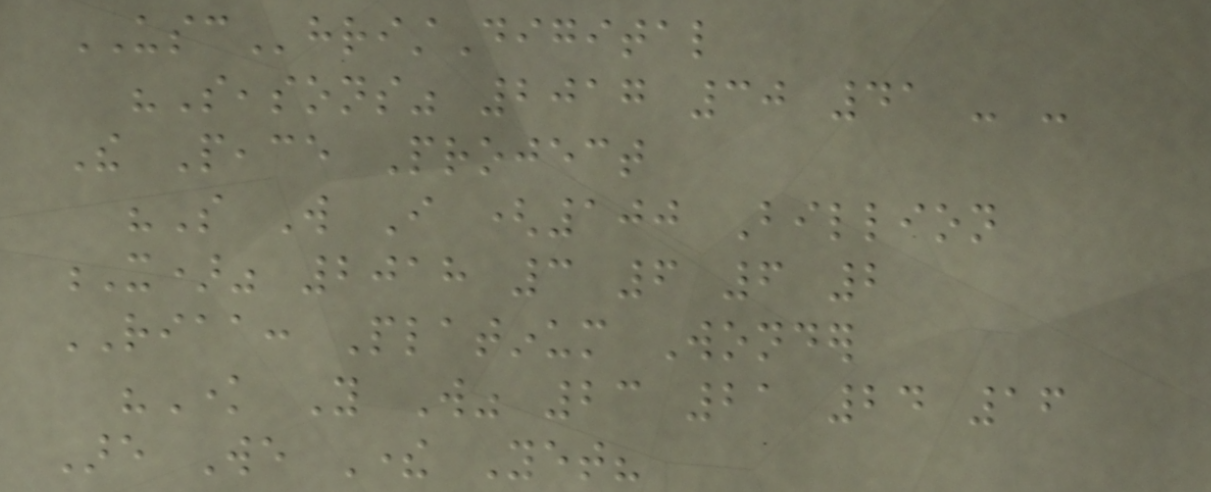USChristDigital
"Seasons" 2017 30 41 - -
The Peace Project
"So Will I (100 Billion
X)" 2018 3 6 6 2
RIAA: Platinum Wonder
"Know You Will" 23 21 24 16
Are We There Yet?
